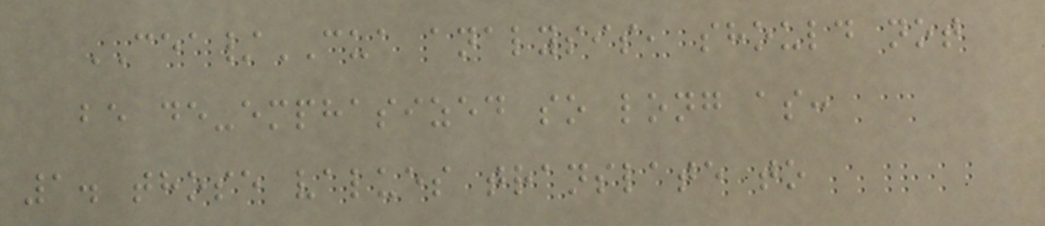CEA/CUA analysis, should not
be de-emphasized so long as:
1. those values translate to
